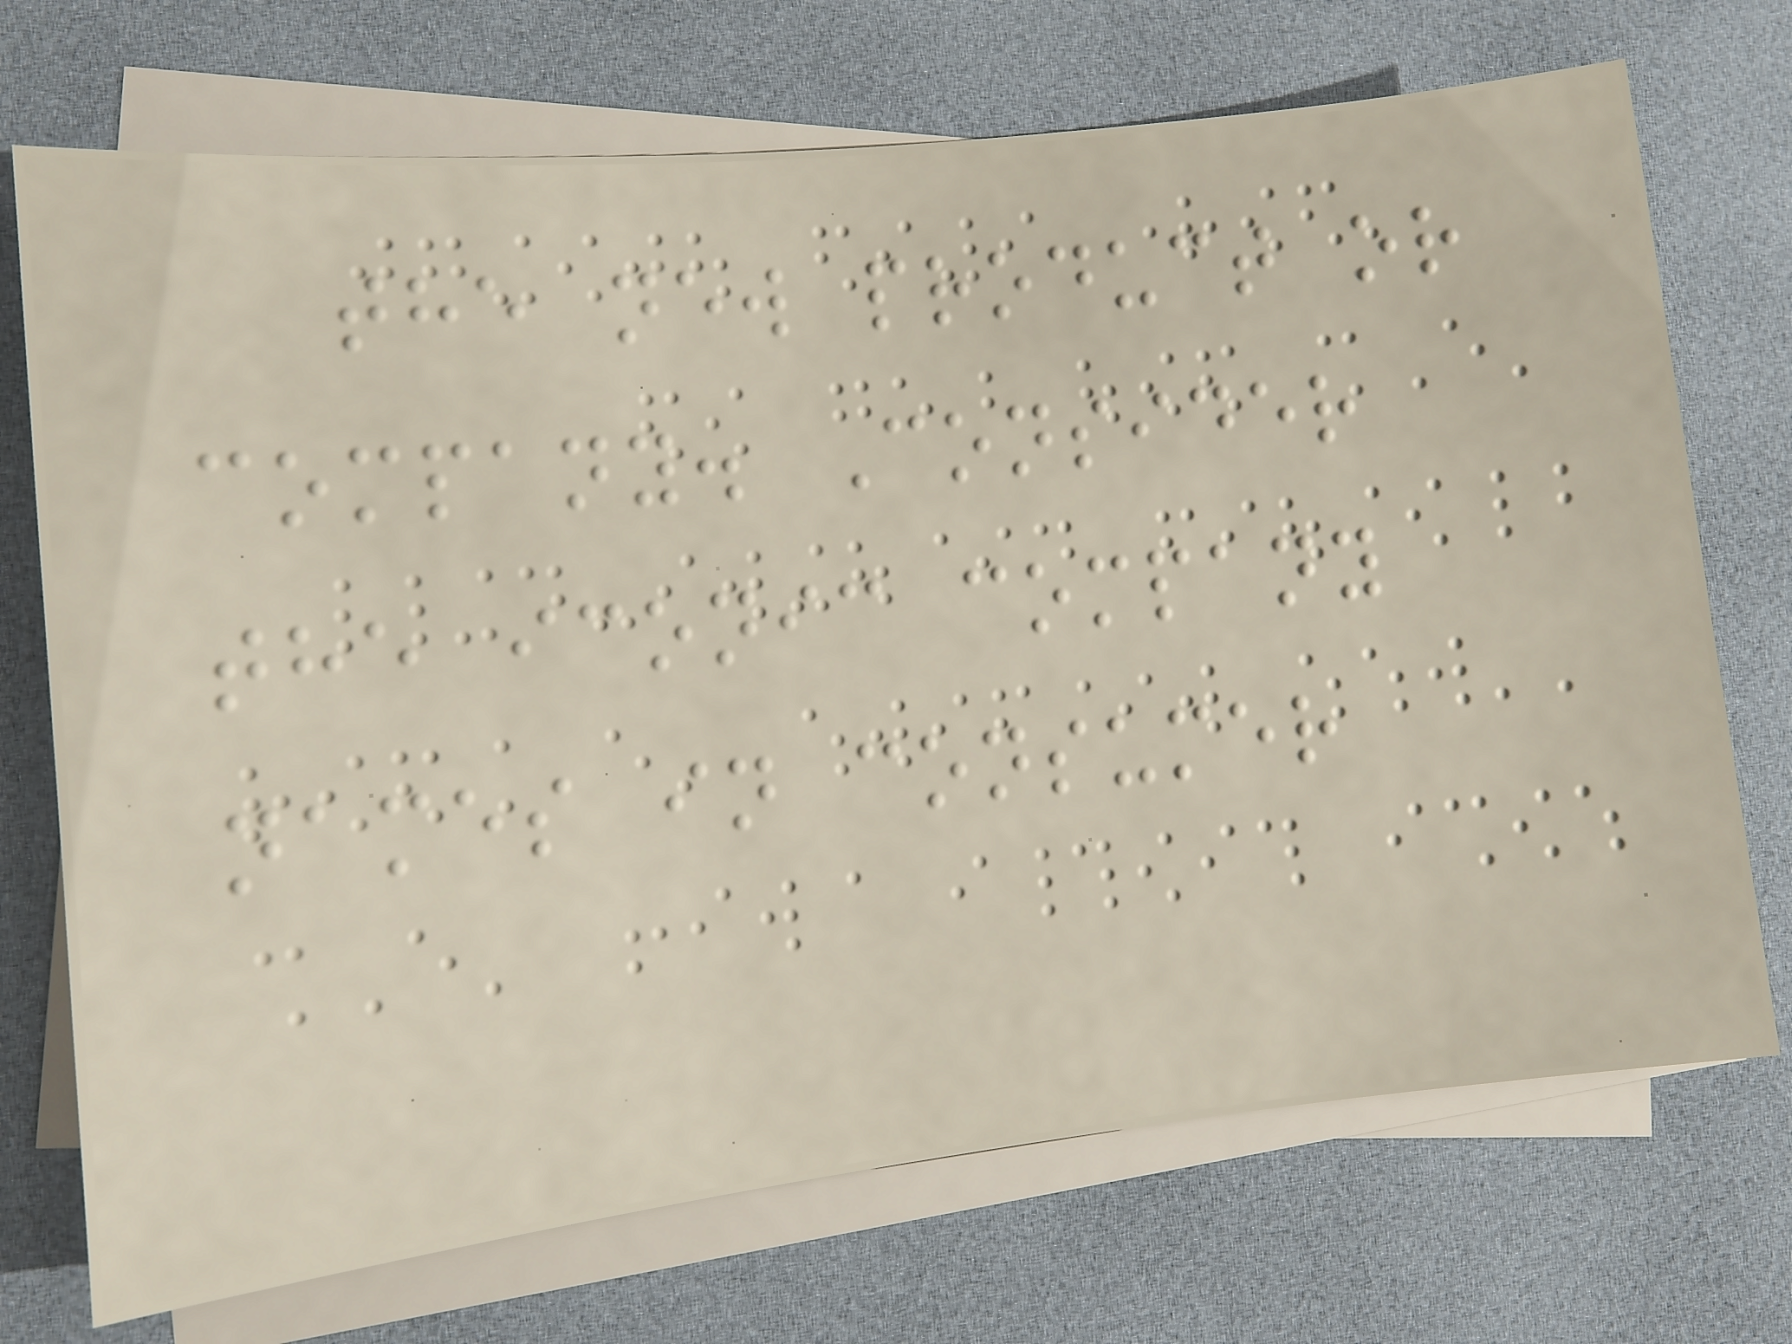the new product or
company. Consider
the iconic company
names in consumer
